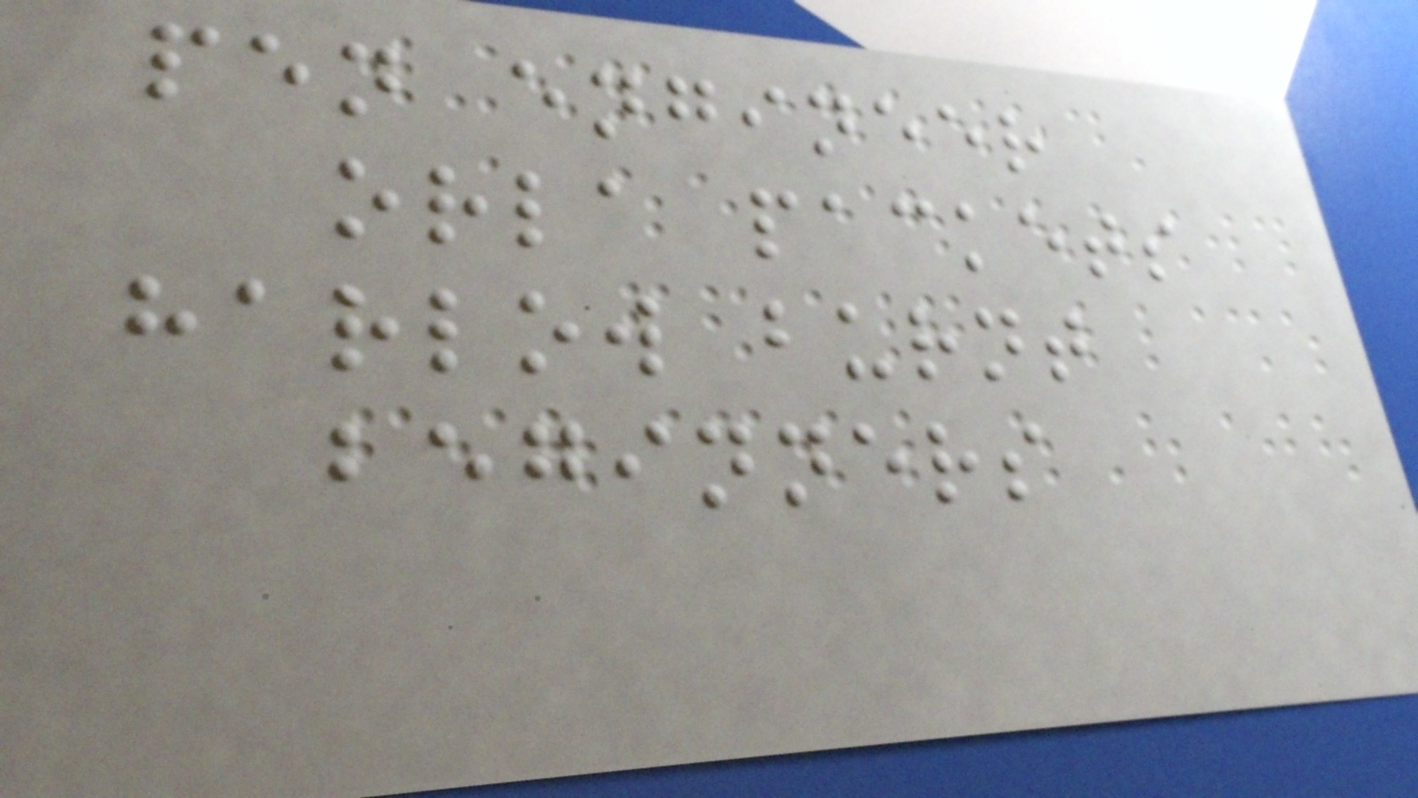pen engineer
orla packets
harlow burnt
beginners
